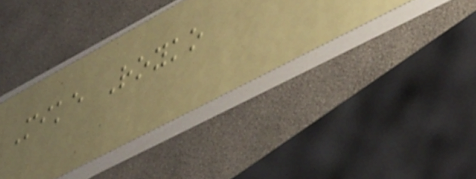Mike Royko
